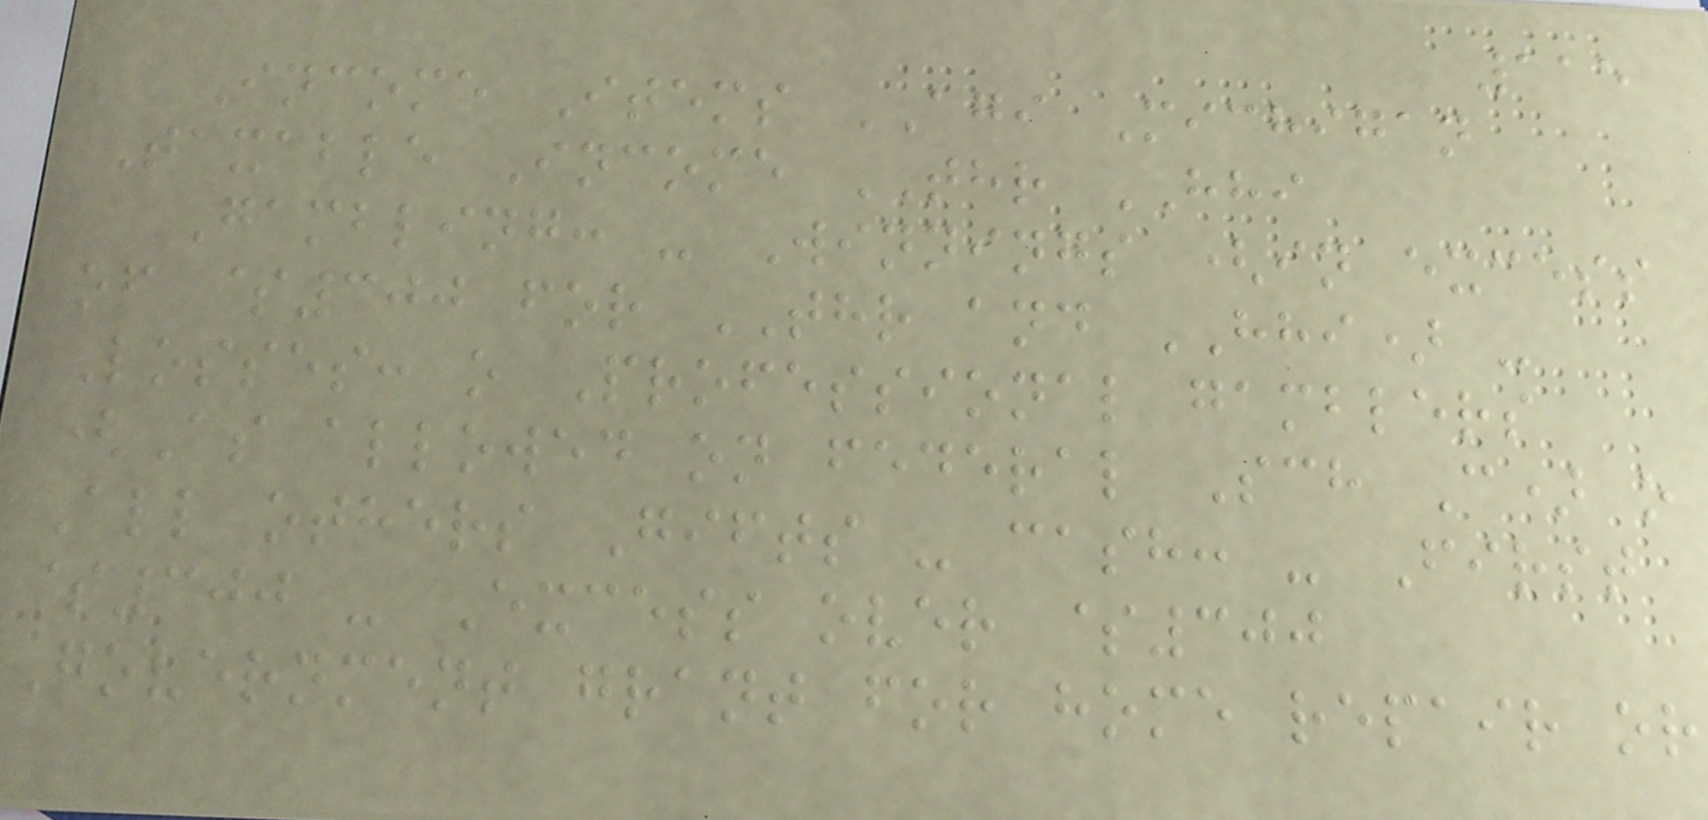115
Income Items AGI Michigan
Taxable Income THR HHI
Gambling: - Winnings (in excess
of $300 for THR and HHI) -
Losses: o Professional gamblers
(As allowed on federal Sch C) o
All others Gifts - cash: - First
$300 - Excess over $300
Government grant for home repair or
